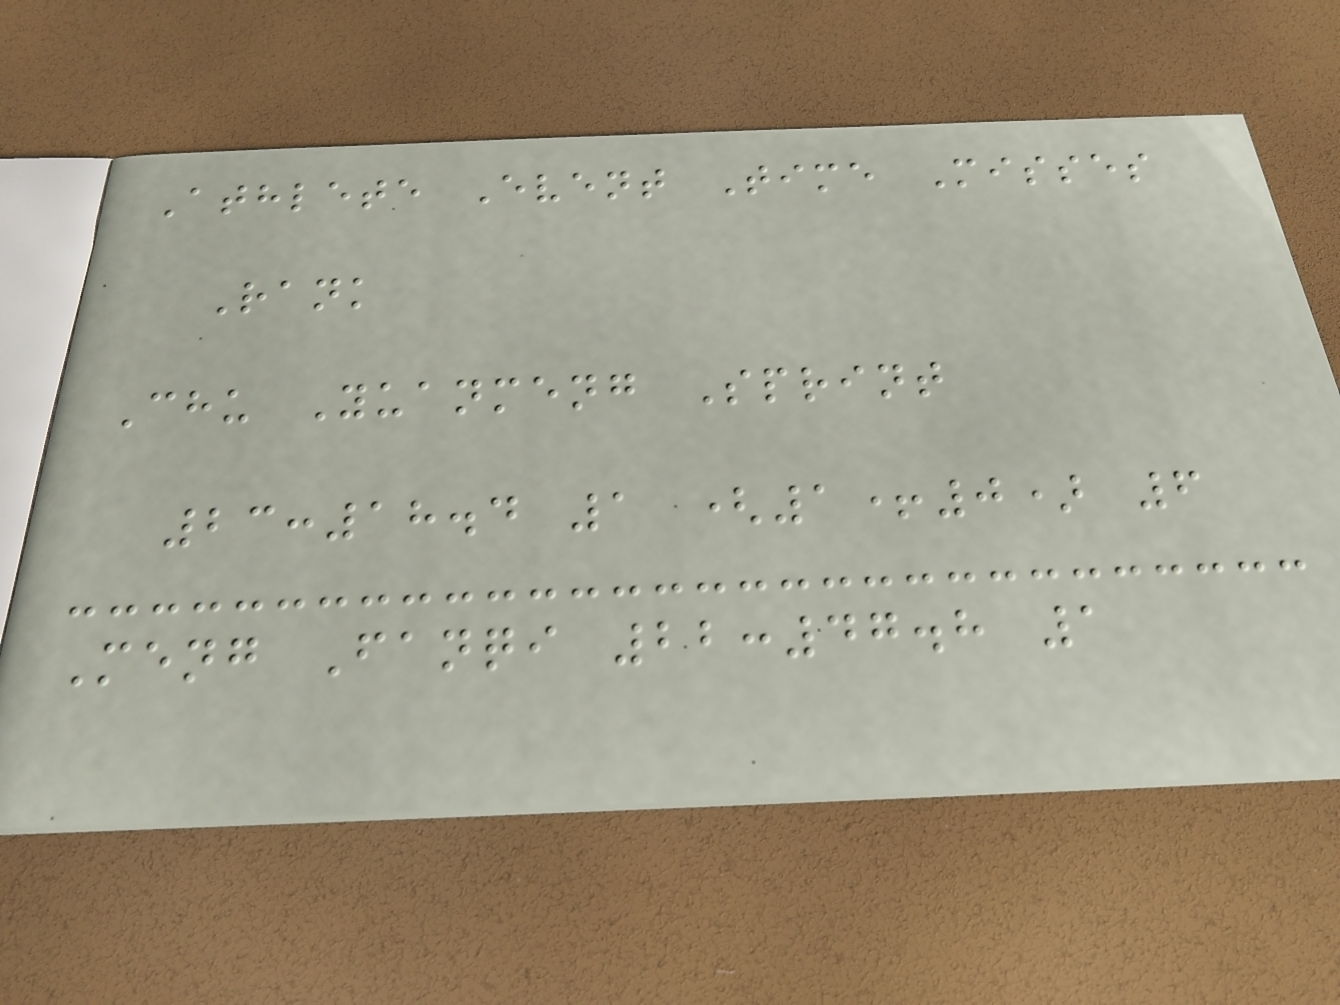Athlete Event Time Misses
Rank
Chu Yuanmeng Sprint
23:18.4 1 (1+0) 6
Meng Fanqi 22:47.8 1
